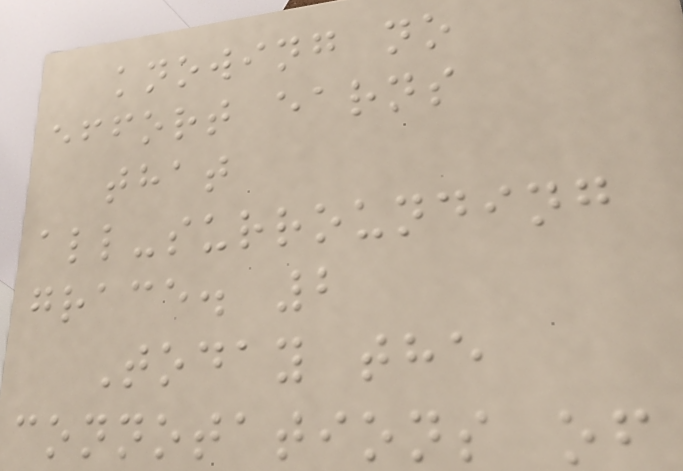knowing no
effort earns
that
all-surrounding
grace. 2
Today the
connotations of
